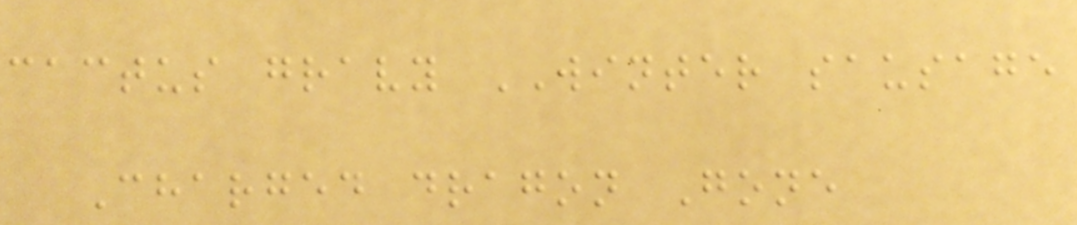cactus gravy WINTER sausage
Charged dragon Gone
